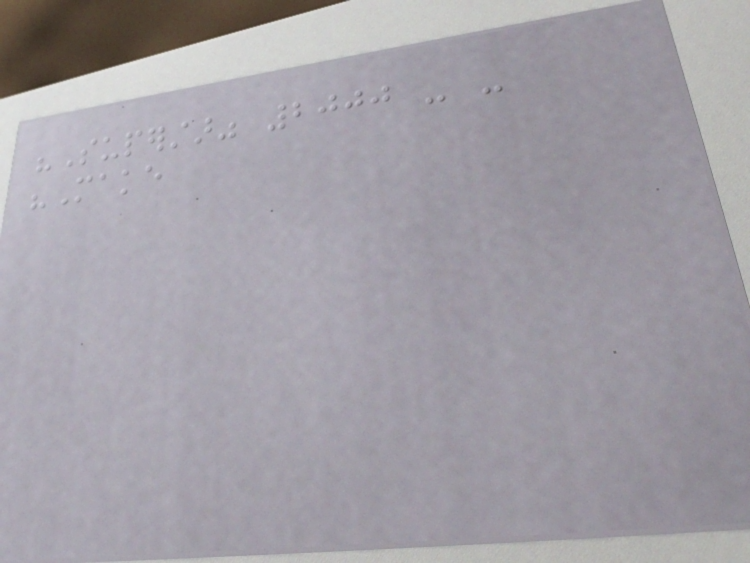"Superstar" 2000 - -
"Make
